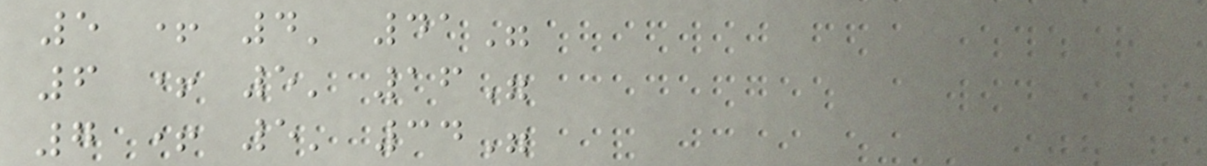5 + 4' 41"
6 + 5' 16"
7 + 5' 34"
